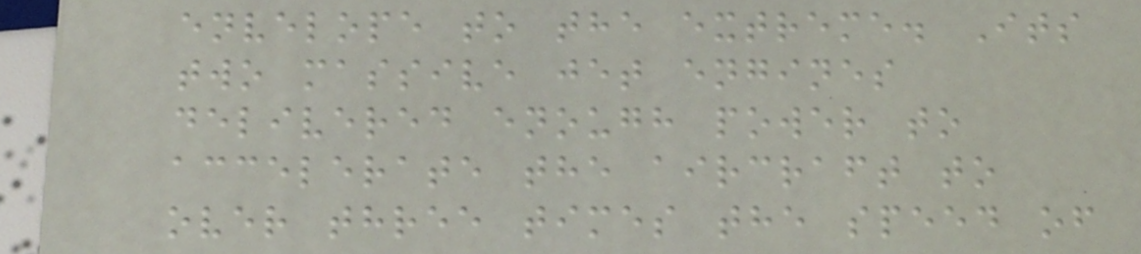envelope to the extreme. Its
two massive jet engines
delivered enough power to
accelerate the aircraft to
over three times the speed of
